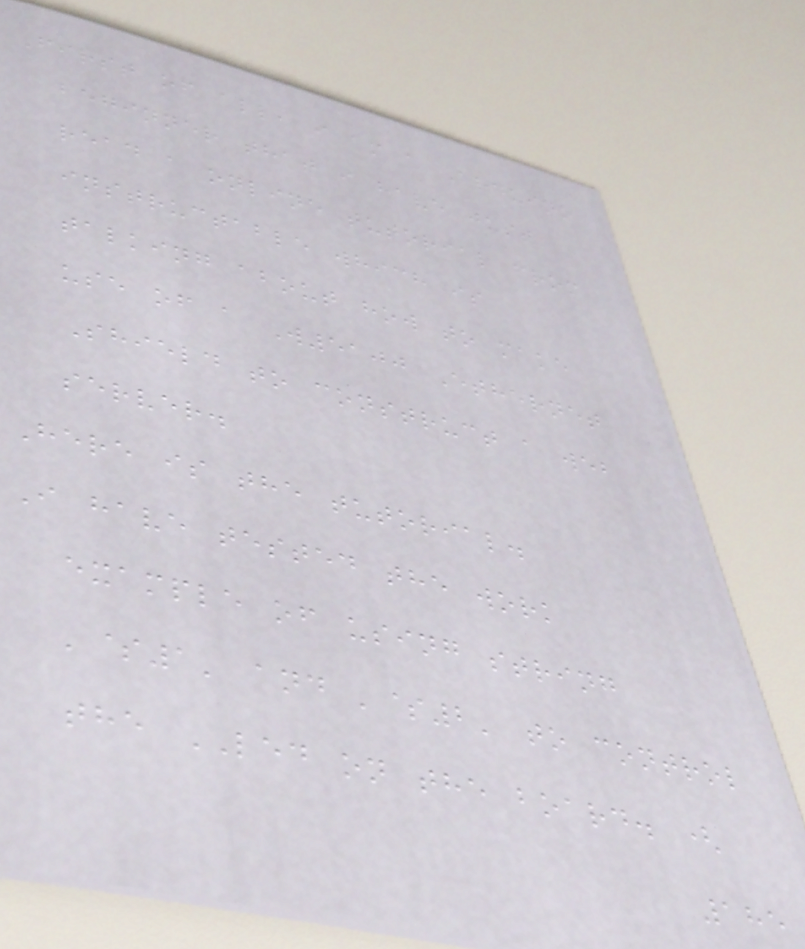First of all, i am a Arduino
beginner that i have just
read a online tutorial from
instructable which is
talking about how to make
use of a W5100 Ethernet
Shield to construct a web
server.
Here is the tutorial.
I have tested the work
example of using string
'$1' and '$2' to control
the LED on the board. (
185
